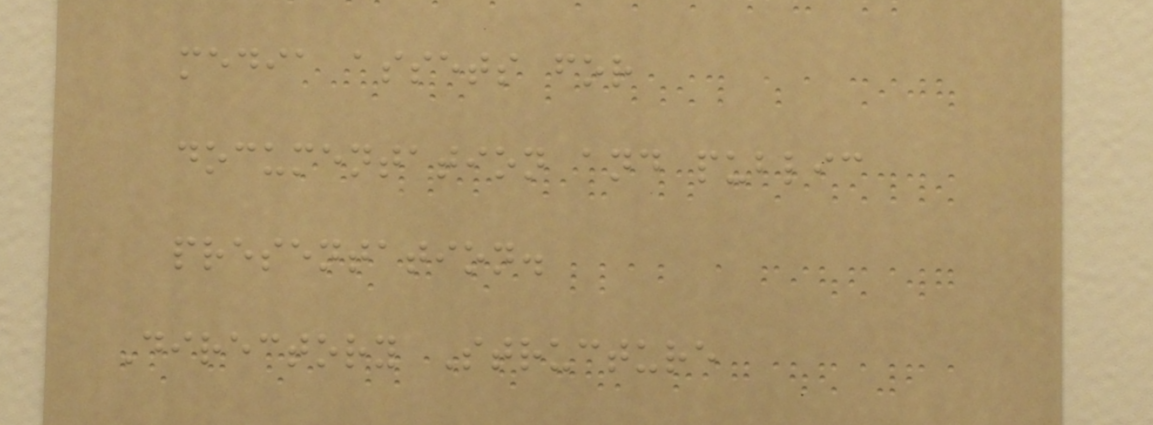media assets for
documentation and public
presentation.
Directory Structure
